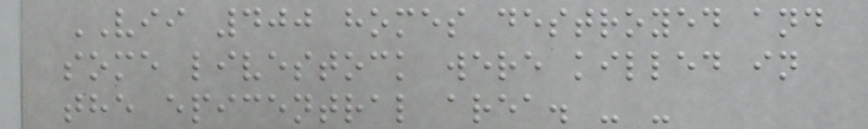VII 400 homes destroyed and
some livestock were killed in
the epicentral area. - -
